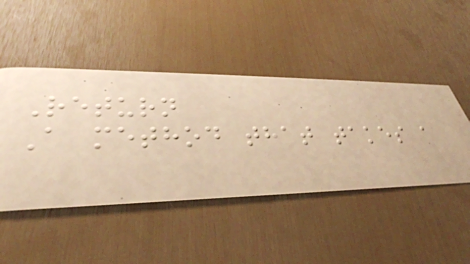Return
A method that takes a
